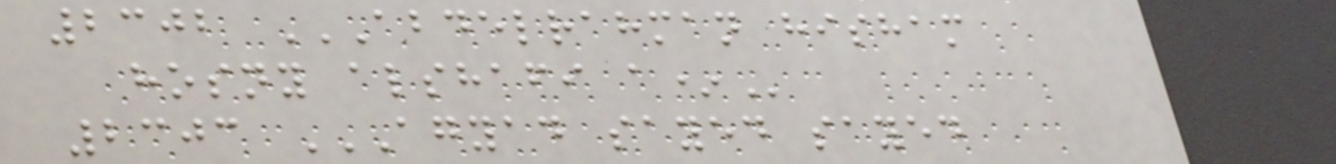2302 ABDELRAHMAN HISHAM
HOSNY ALSHAFI A*
2303 AGYAD SAYED SAYED
